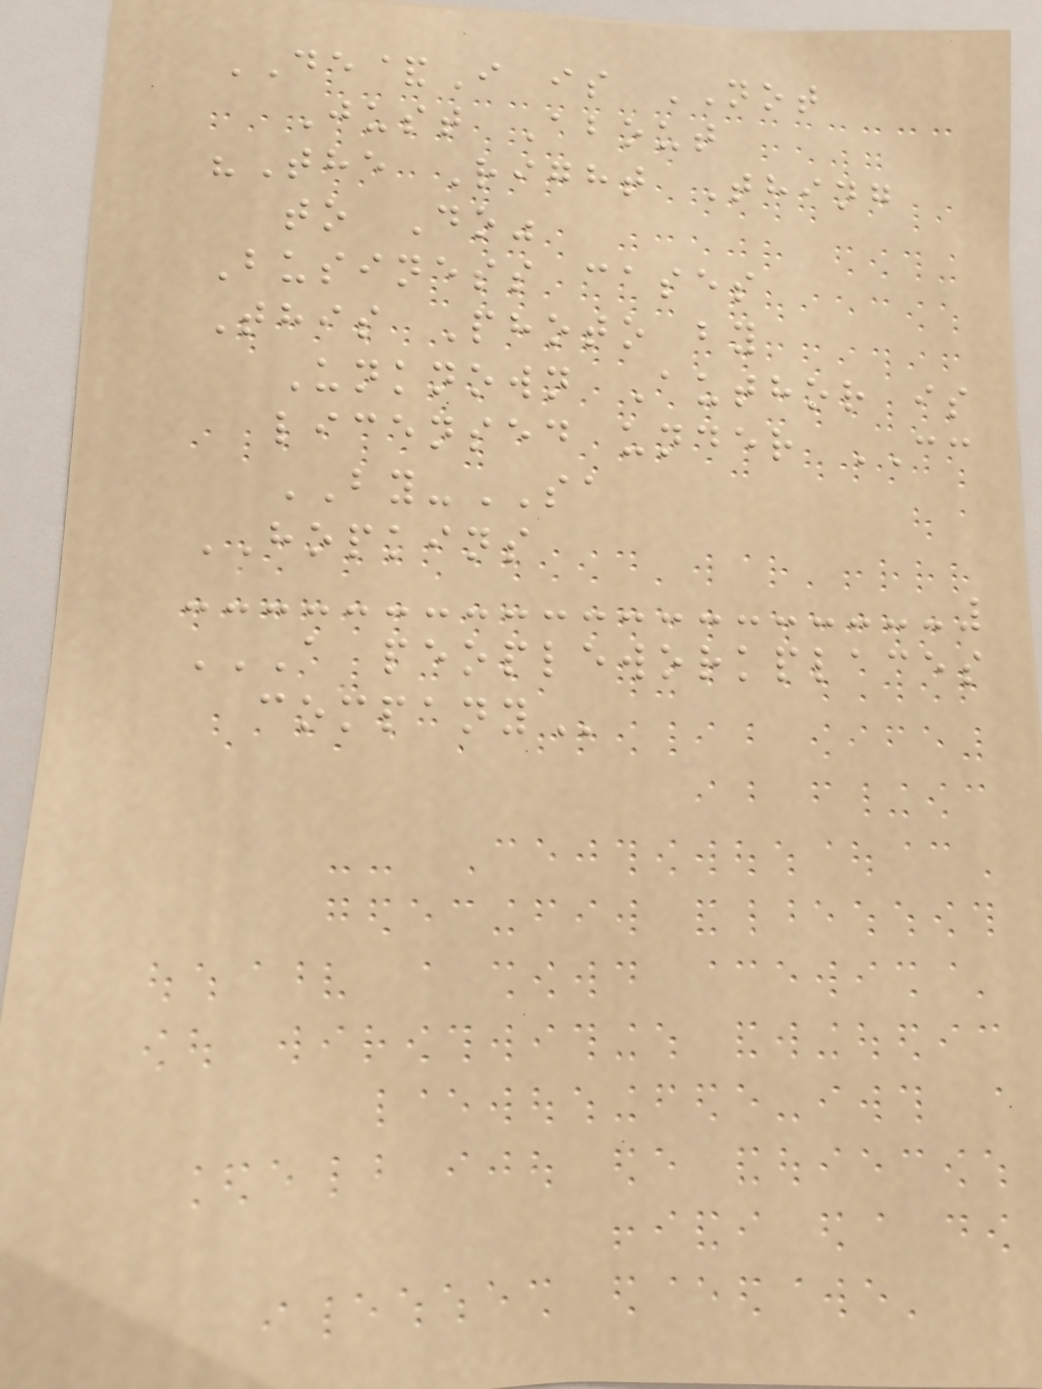DE&I is NOT
Just About
"The Right Thing
to Do"
Business cases
This Photo by
Unknown Author is
licensed under CC
BY-SA
HOPKINS
A PEOPLEWORKPLACES
COMPANY
